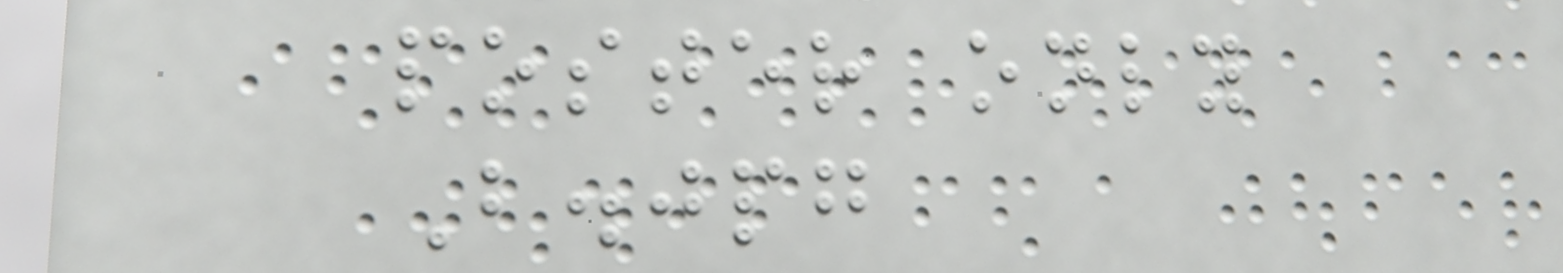poster only
B.jpg
